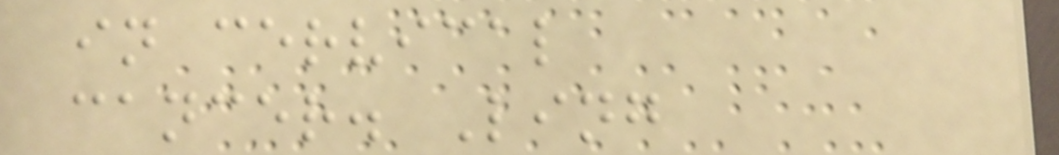in cervical
cancer. Ling
